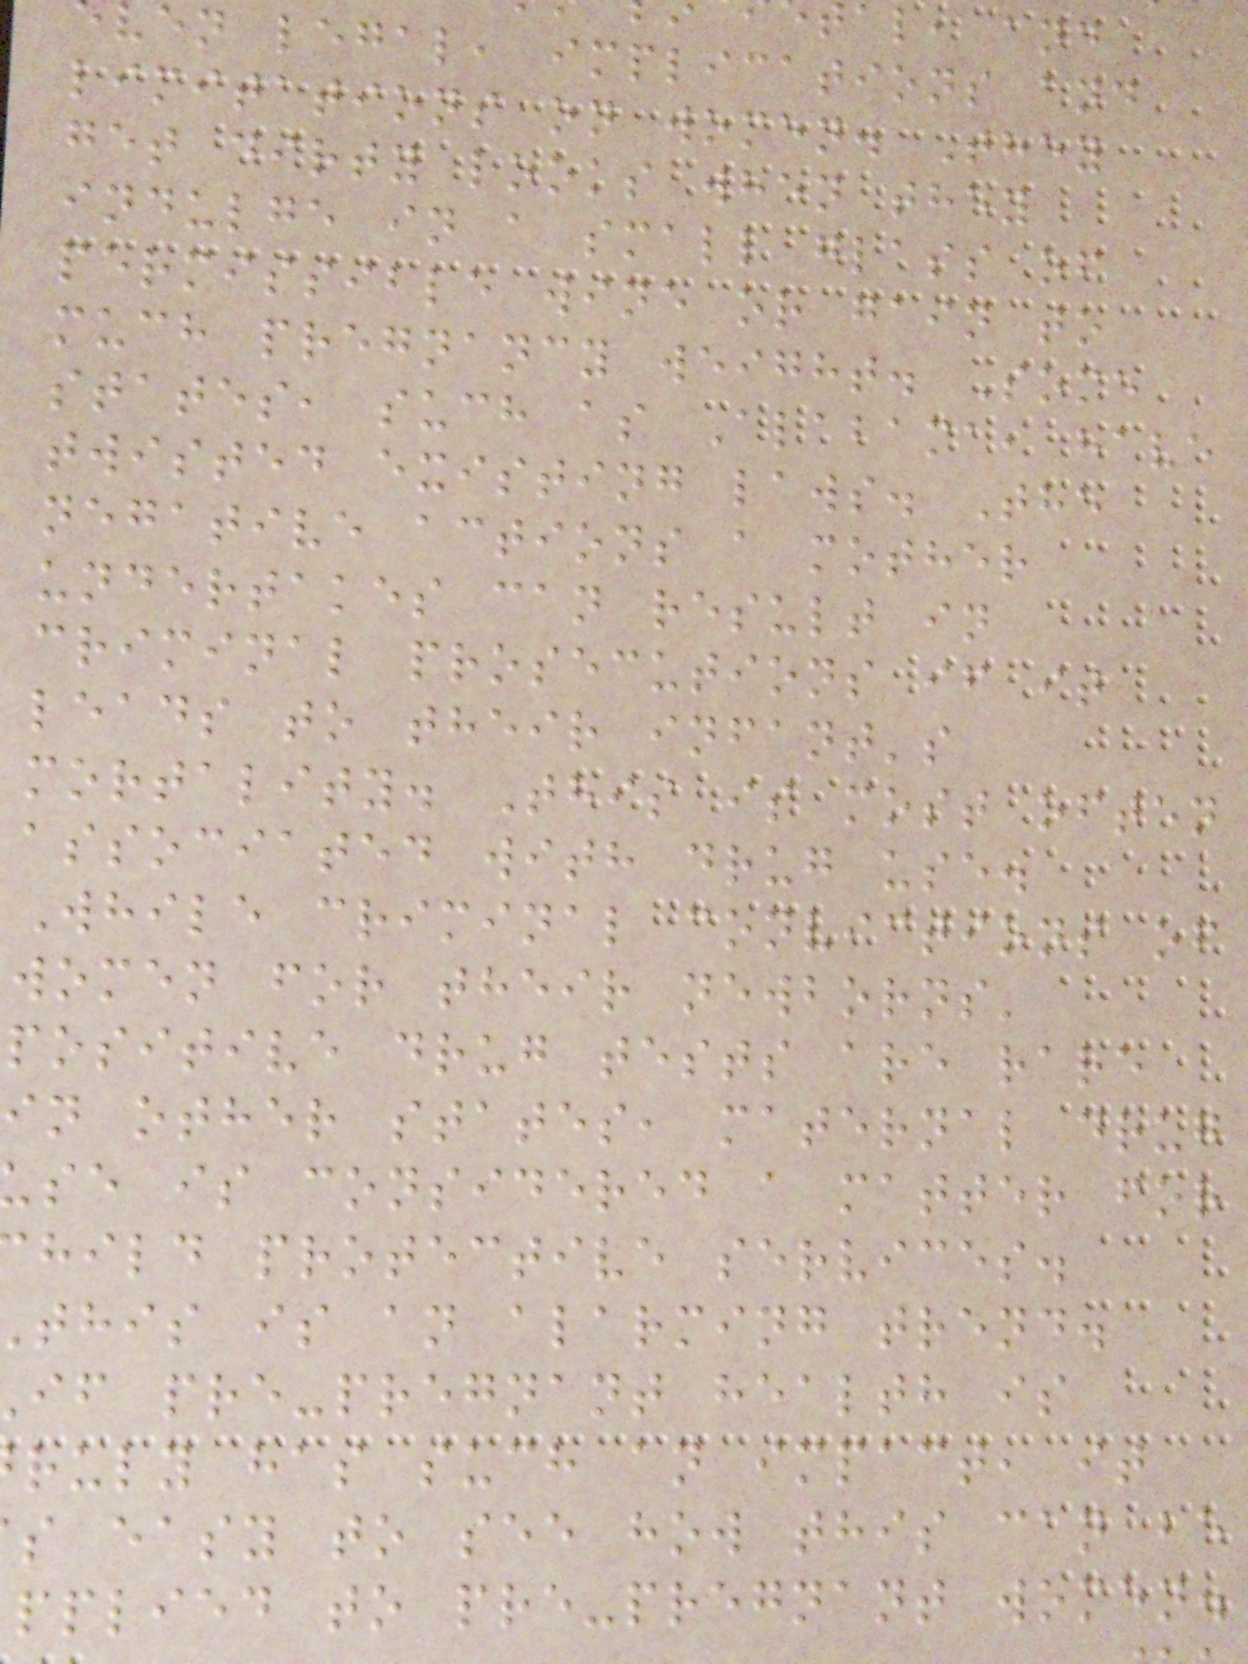al, and
en legal, implications and
limitations on women. They
get dirty looks when they
indulge in a small glass of
permissible wine or gain to
much pregnancy weight. Some
states, such as Alabama, have
twisted existing laws. The
negative actions a mother
undertakes can result in
criminal prosecutions if it
leads to their infant's
mortality. This is most often
associated with drug use.
While criminal convictions of
women for their newborns'
positive drug tests are rare
in other states, maternal drug
se is considered a matter for
hild protective services.
this is an alarming trend.
if pre-pregnant health is
ruly has such an impact, it
s easy to see how this can be
pplied to pre-pregnant women.
